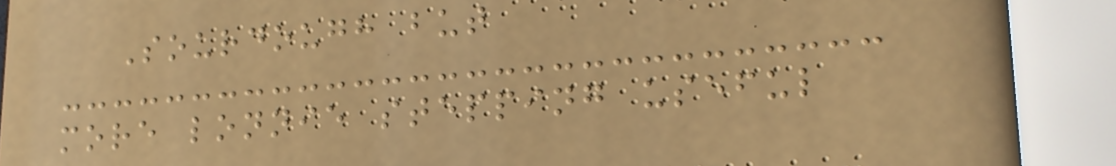Sourdough but
more lonnie stepping useful
